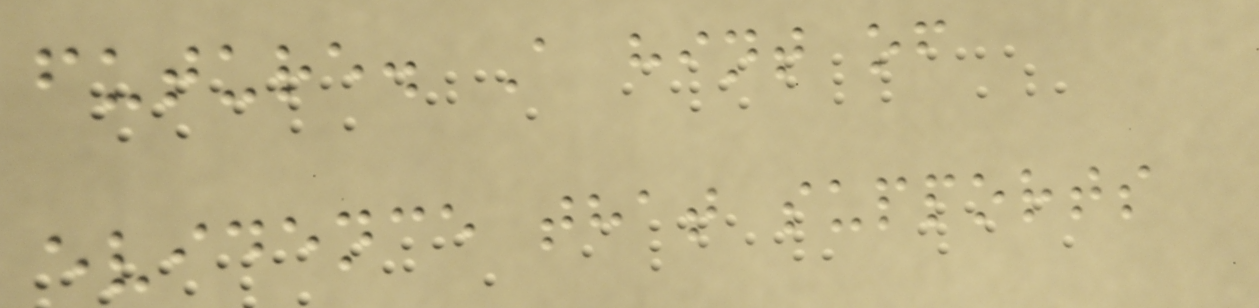future. A hint of
evidence that supports
